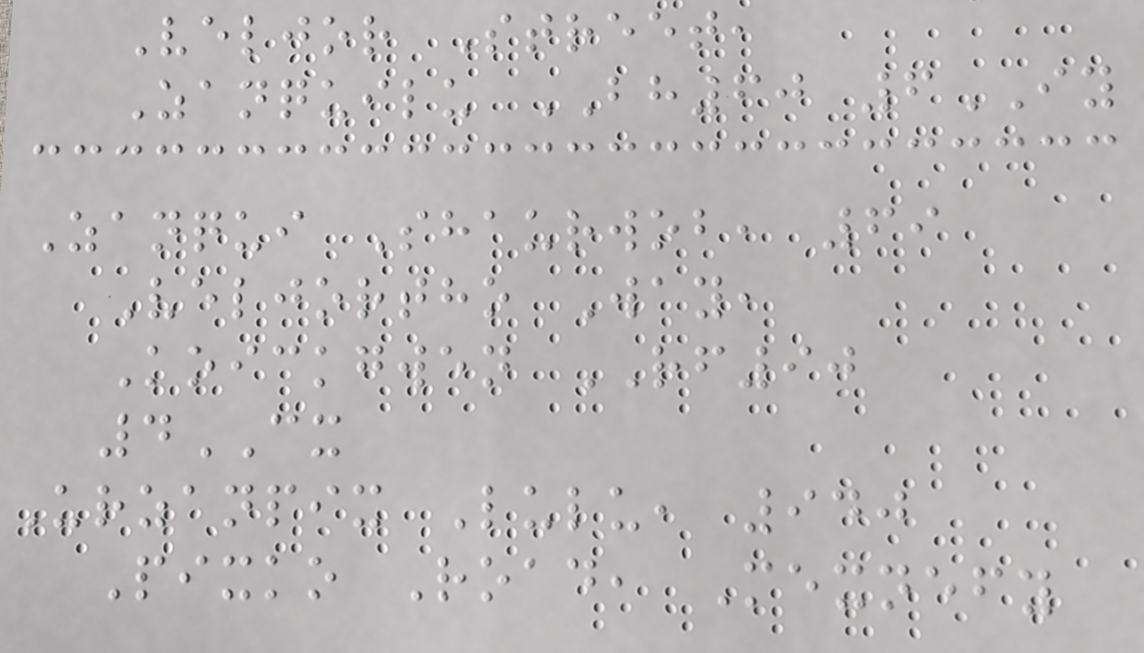Veljor Street,
Zanquilu BH60 6IY
Zanqui Shaurwob, 69
Veljortho Way,
Koickgwen RF90
4CX
Urzanpix Lulu, 940
Pixko Road, Mexnefy
